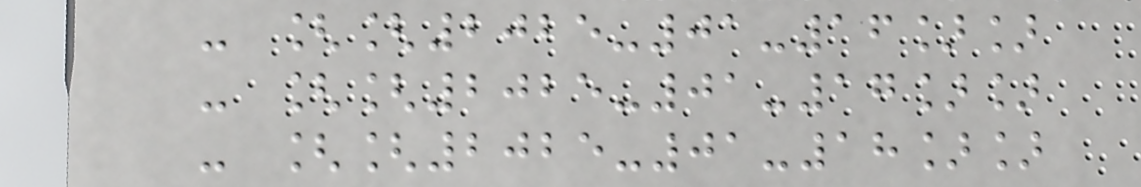- [[2025-01-16]]
- [[2025-01-17]]
- [[2025-01-18]]
